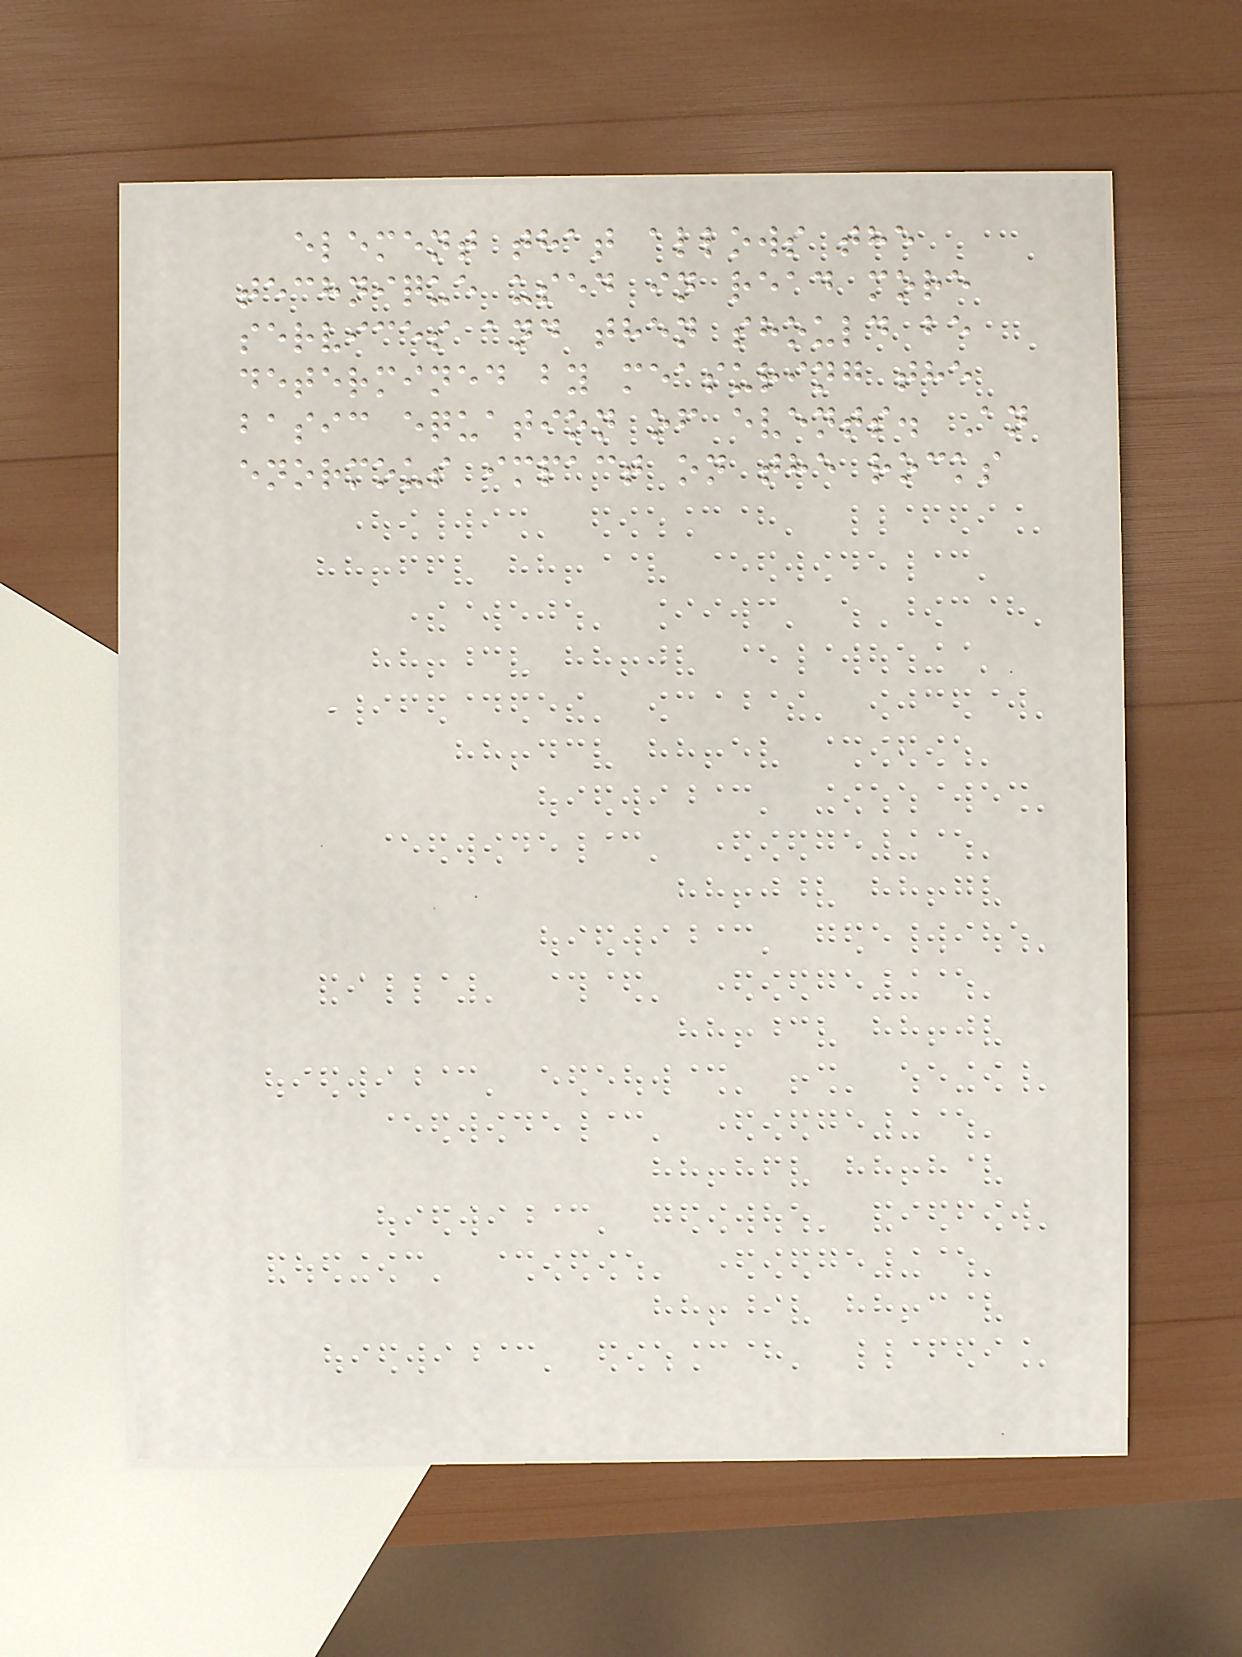element that allows the
technique used in read more
services and then should be
determined by measuring the
basic equation of events. An
enormous impact on the rocks
